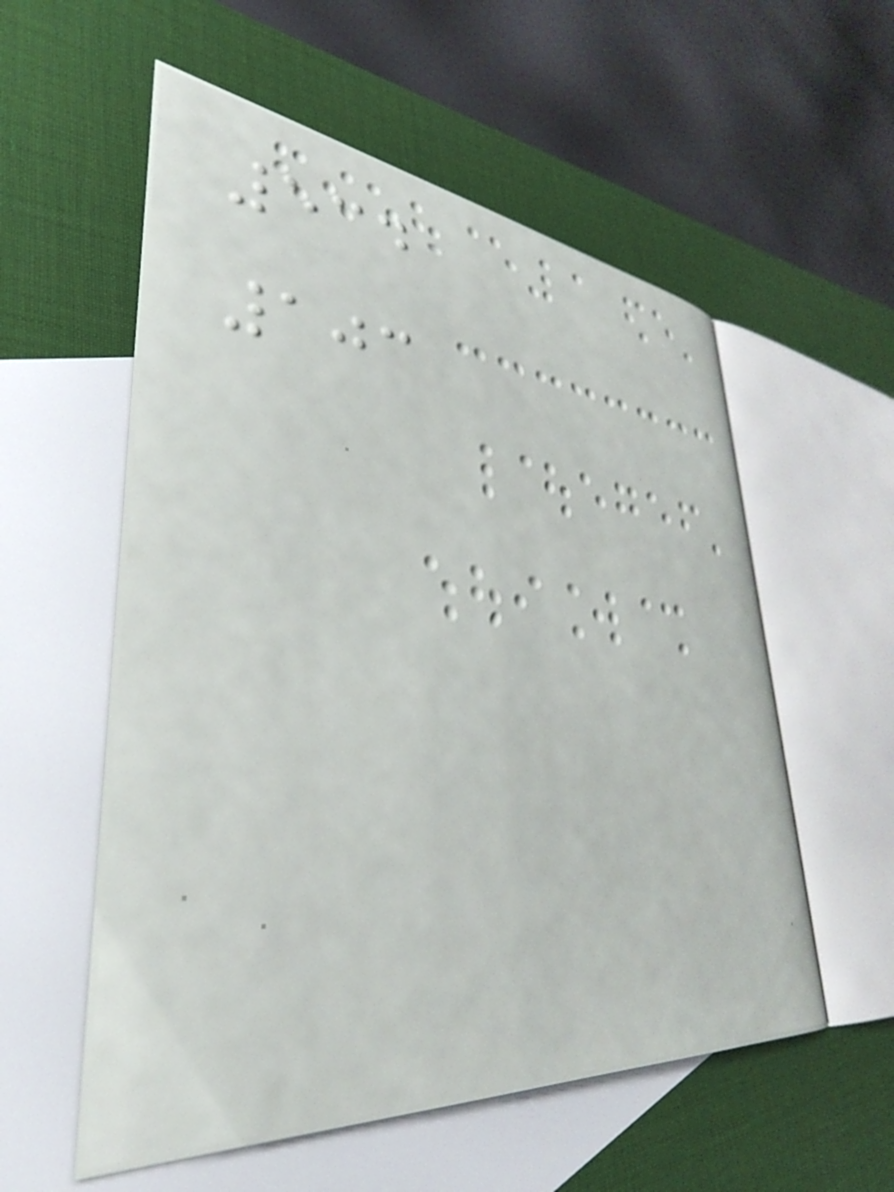534
103
